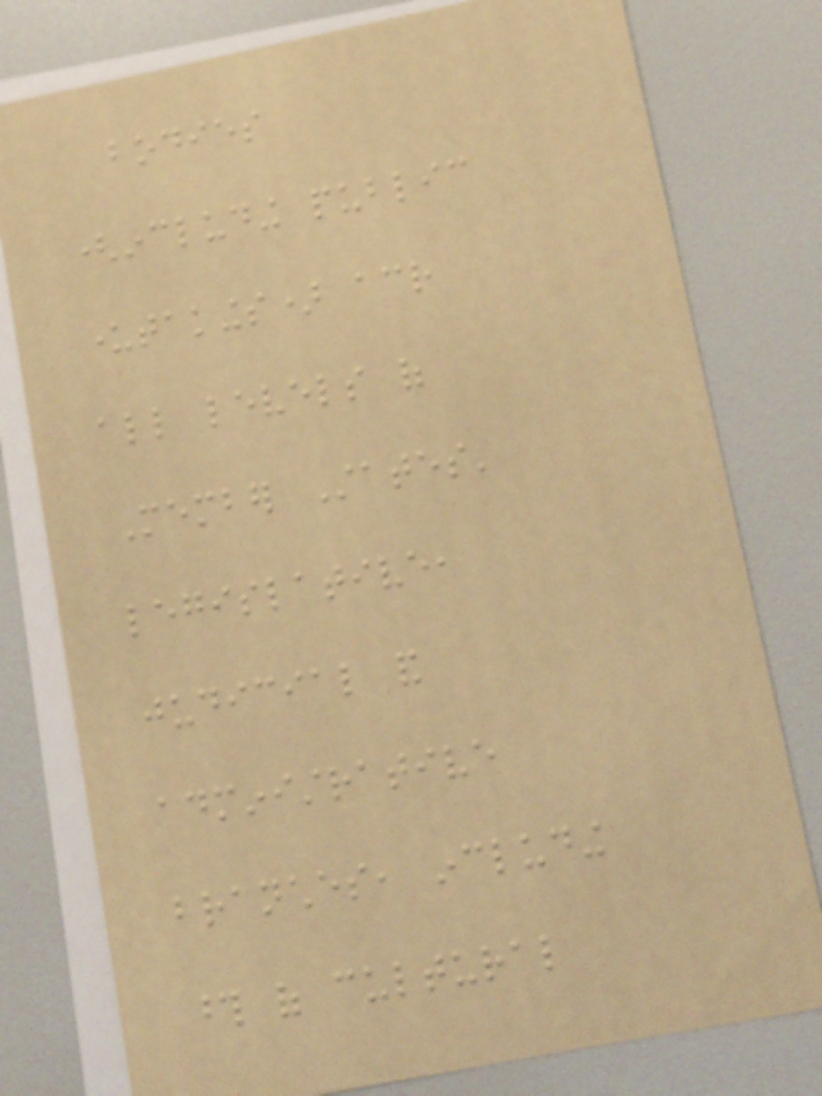bodies
(including public
undertakings) across
all levels of
Member States'
legislative,
judicial and
administrative
branches, including
those of cultural
